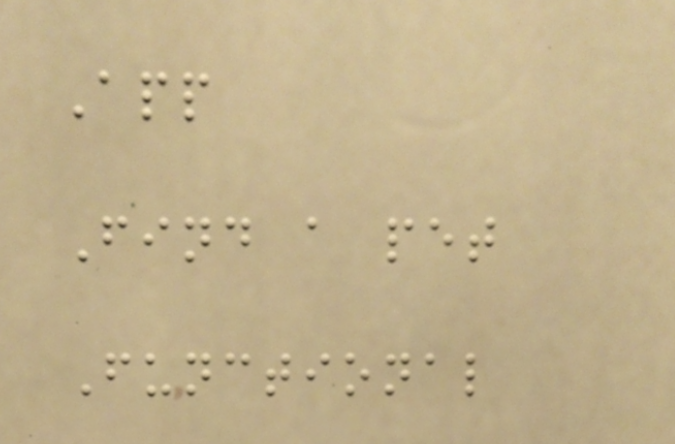App
Find a pet
Functional
